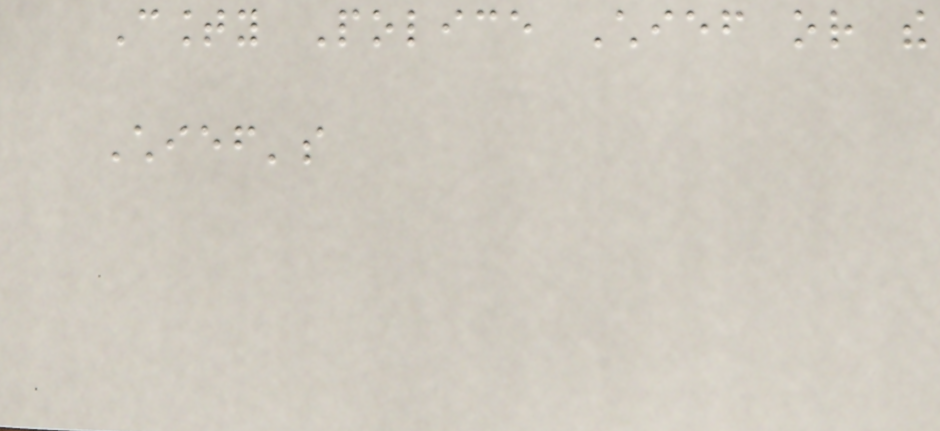County Police Chief or the
Chief's
